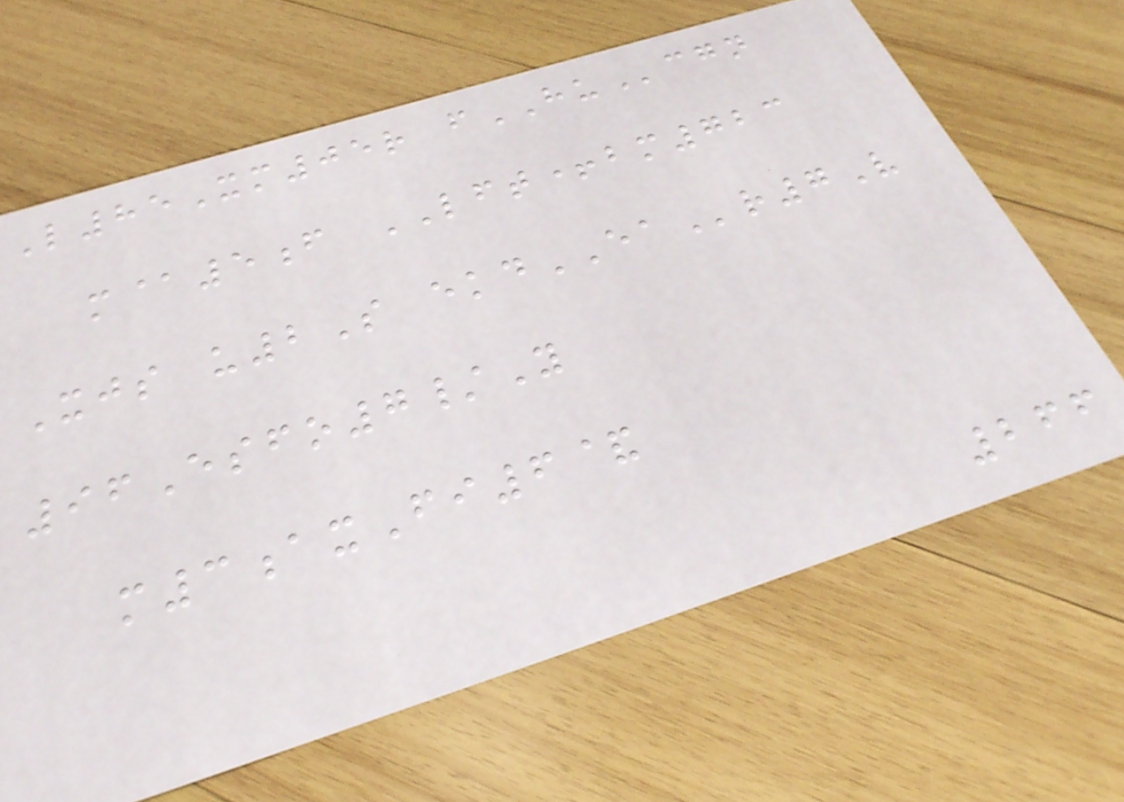L85Xm05r fHUcgn
m@5f LFT+bm723
Xjs u2S ekdEAr7V
96Esfo7/Y
m3axFi6&
266
